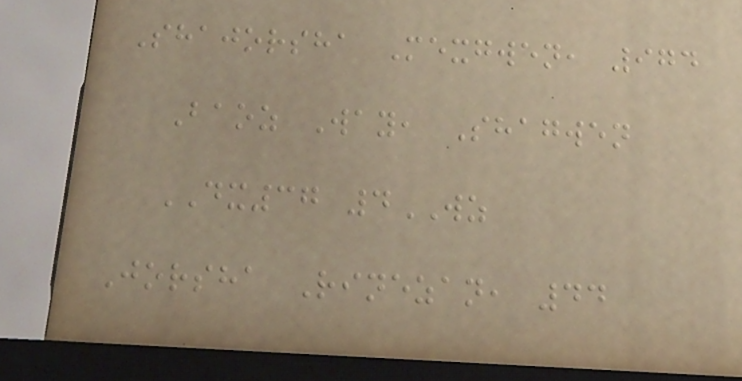Shajorsha Mexgwen, 974
Baoz Way, Shagwen
DX37 4WZ
Jorsha Rinezan, 44
